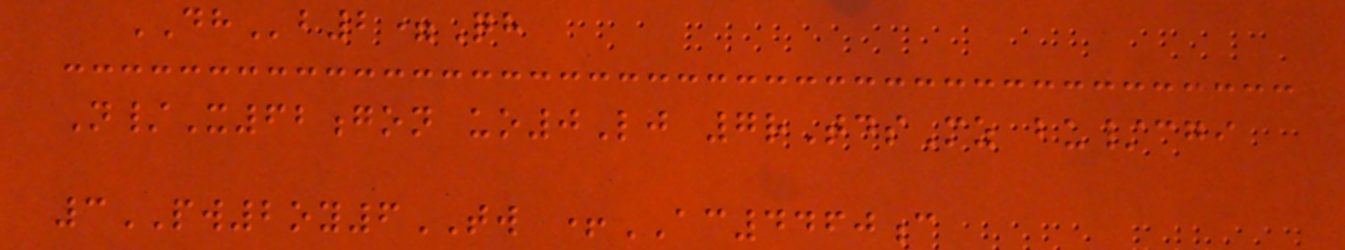DHb2=Qh
N/X62gon uo0Lj 7rTdsMz bu/cgi
3PW2oy6TW +AC4460c
